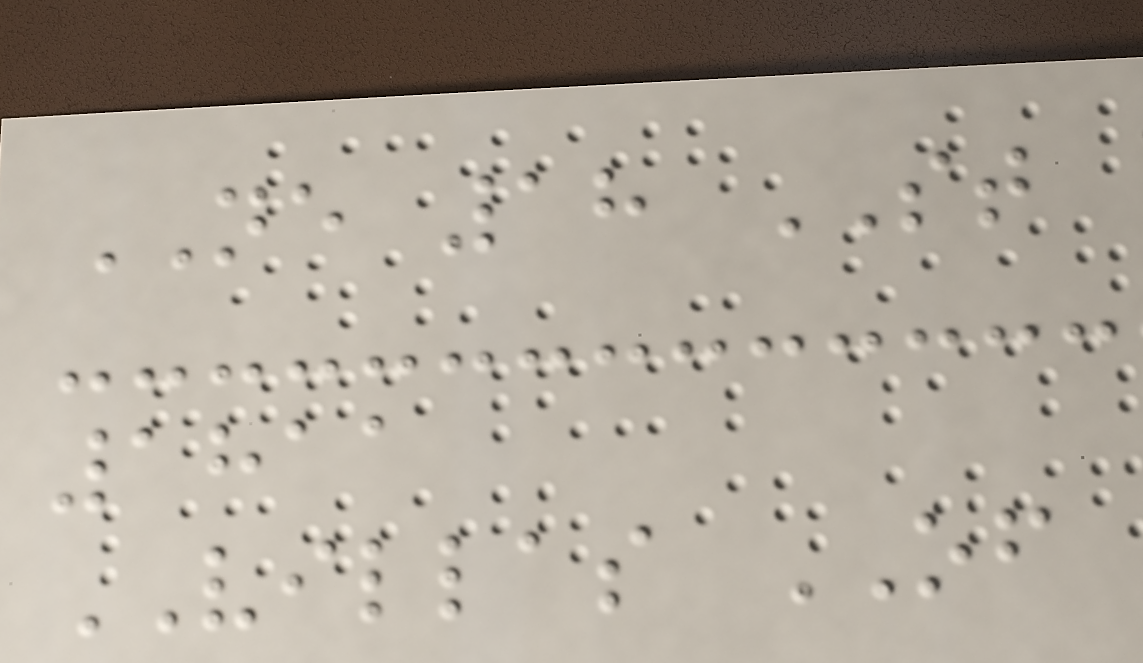NE 18 ST
1811
VILLAS OF
